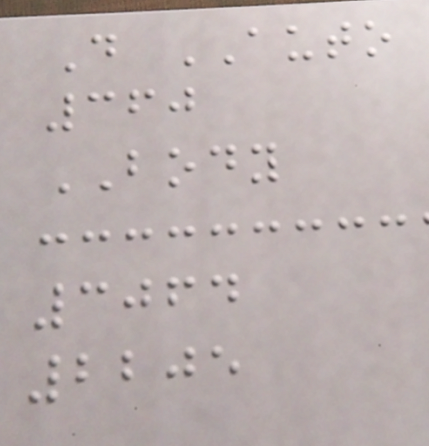D AUTO
360
BODY
3064
2205
